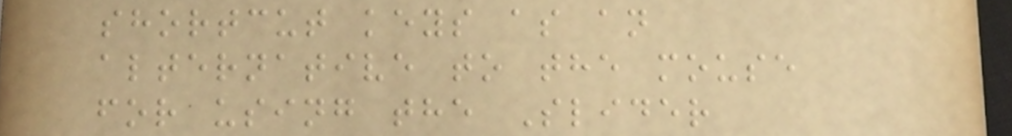shortcut keys as an
alternative to the mouse
for using the Slider
